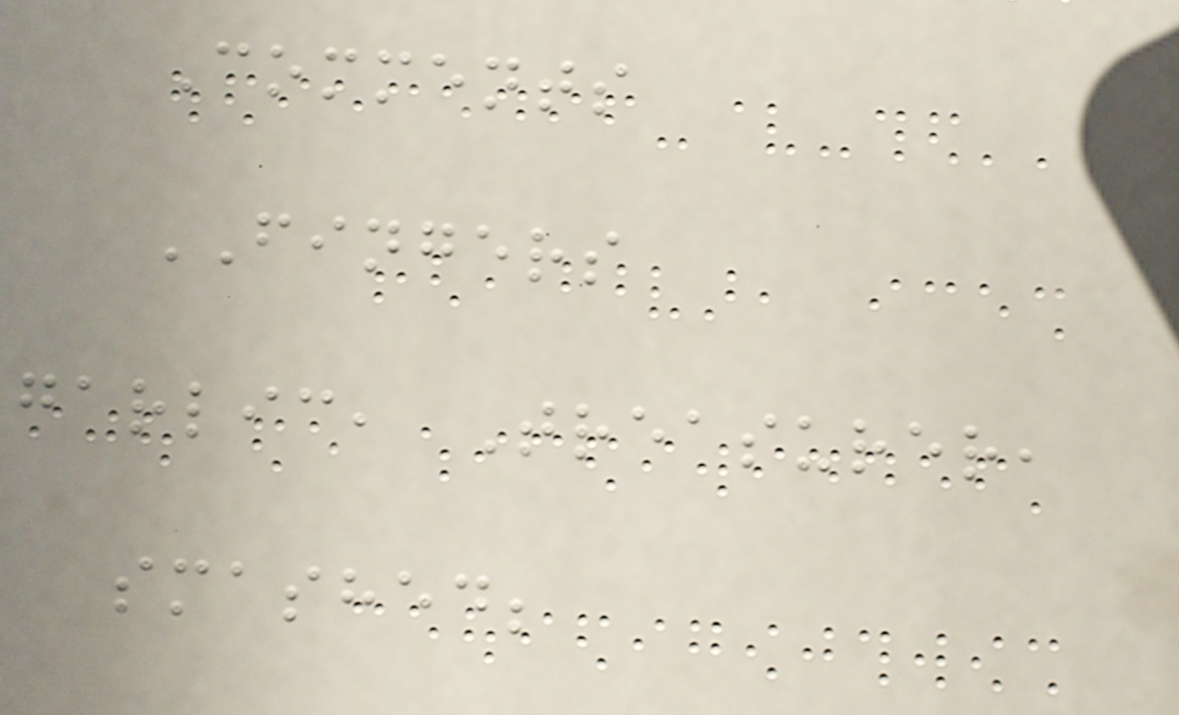Comments
FINGERS
garlic, Treasurer,
smashed;
